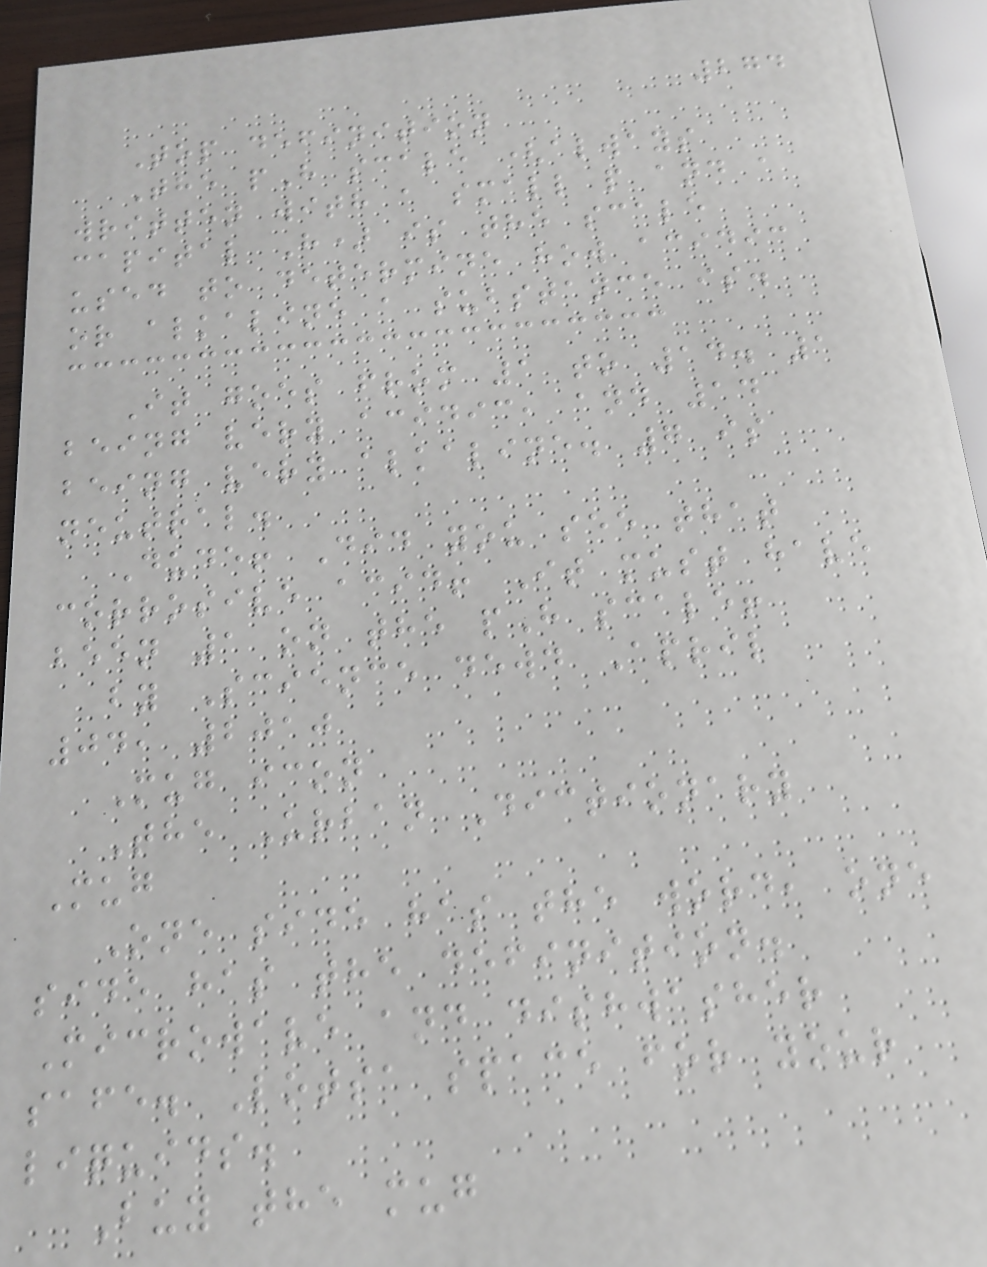274
Top definition
The pH scale (always
written with a small p and a
capital H) is the scale
used to determine how acidic
or alkaline a substance is.
It goes from 1 to 14. 1
being very acidic, and 14
being very alkaline. 7 is
neutral.
Dude! Did you see that
corrosive acid! It must have
been 1 on the pH scale!
by Science dewd April
04, 2010
Mug icon
The Urban Dictionary
Mug
One side has the word, one
side has the definition.
Microwave and dishwasher
safe. Lotsa space for your
liquids.
Buy the mug
